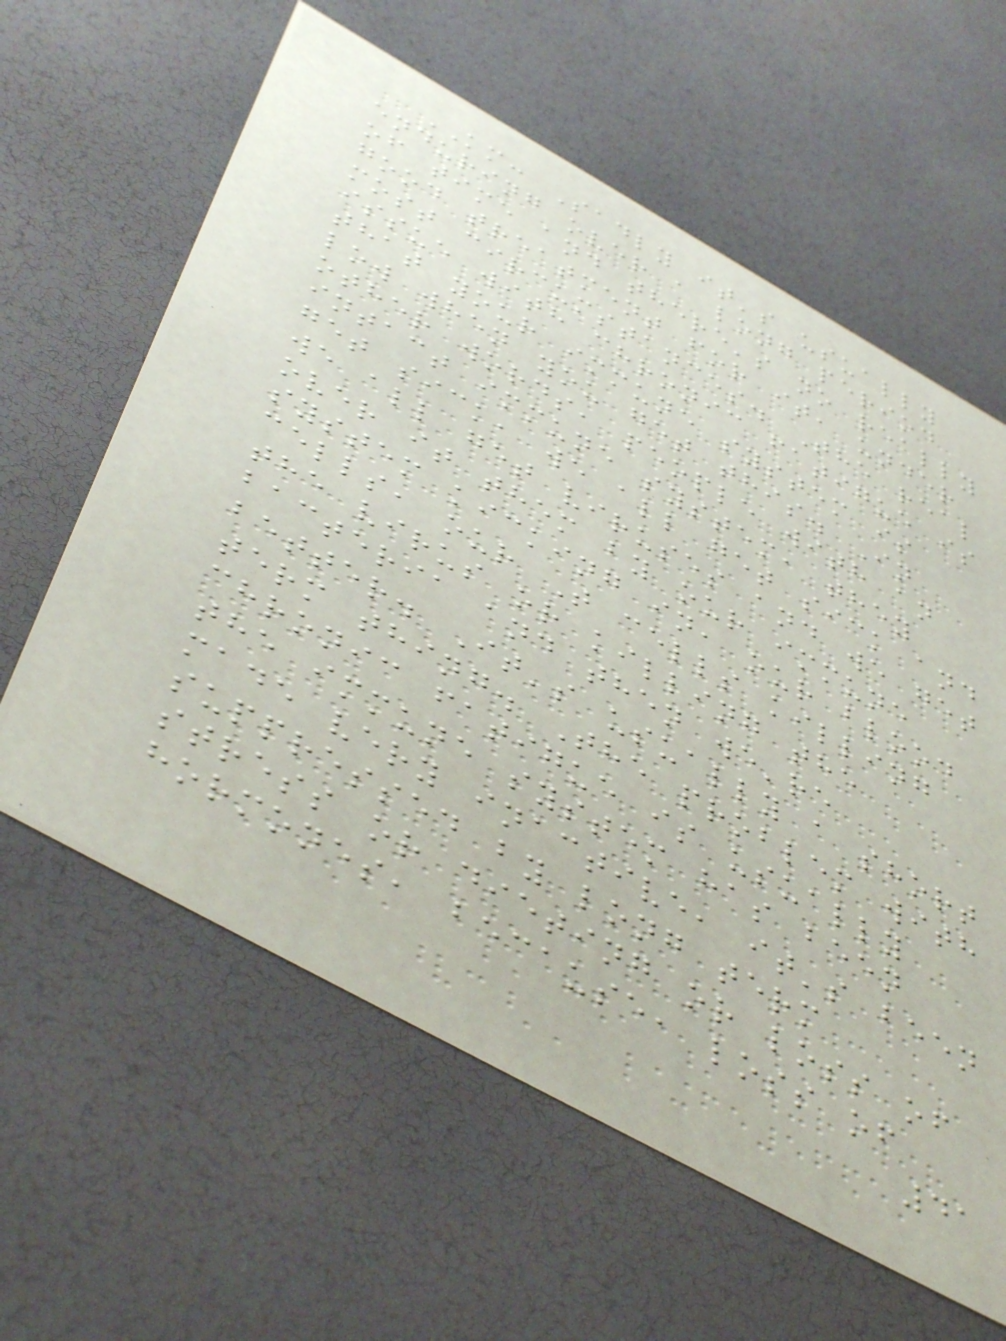KM: Sadly it's usually
enduring over a long period
of time and there's no really
good treatment for it, under
most circumstances. The real
issue with chronic fatigue is
that your immune system is
low when you get this. In
other words, people with an
intact immune system, they
get sick, we all get sick and
we all get viruses and we get
over it them by our immune
system kicking in, our blood
cells, our T cells killing
the virus or killing the
bacteria and then we're
better. It's usually a short
term thing. The problem with
chronic fatigue is usually
the immune system has been
made very inactive, it's been
suppressed by long term
stress or dieting or loss of
hormones, because, loss of
41
